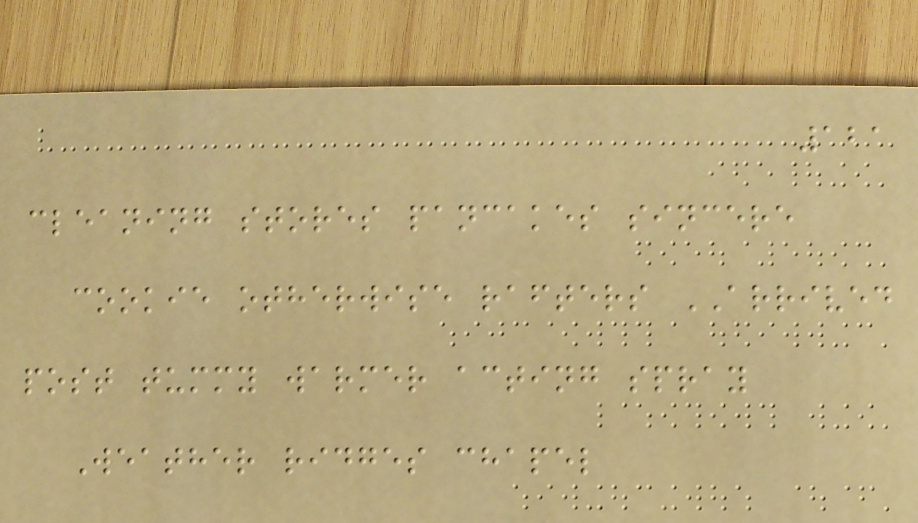121
cleaning stores pancakes sincere
cookie otherwise rafters ARRIVED
post tummy warmer acting spray
Weather ridges chapel
